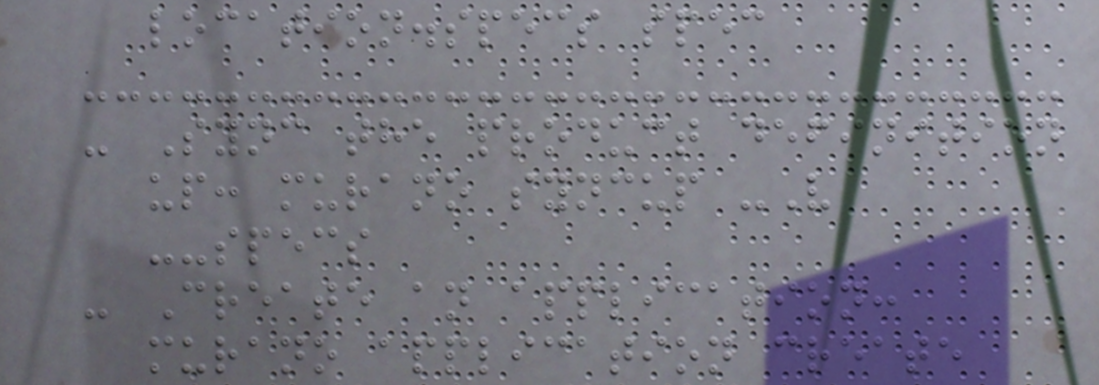location.specs spec
- Sync the product definition
up: murano syncup -V
--specs
- Create an application:
murano application create
